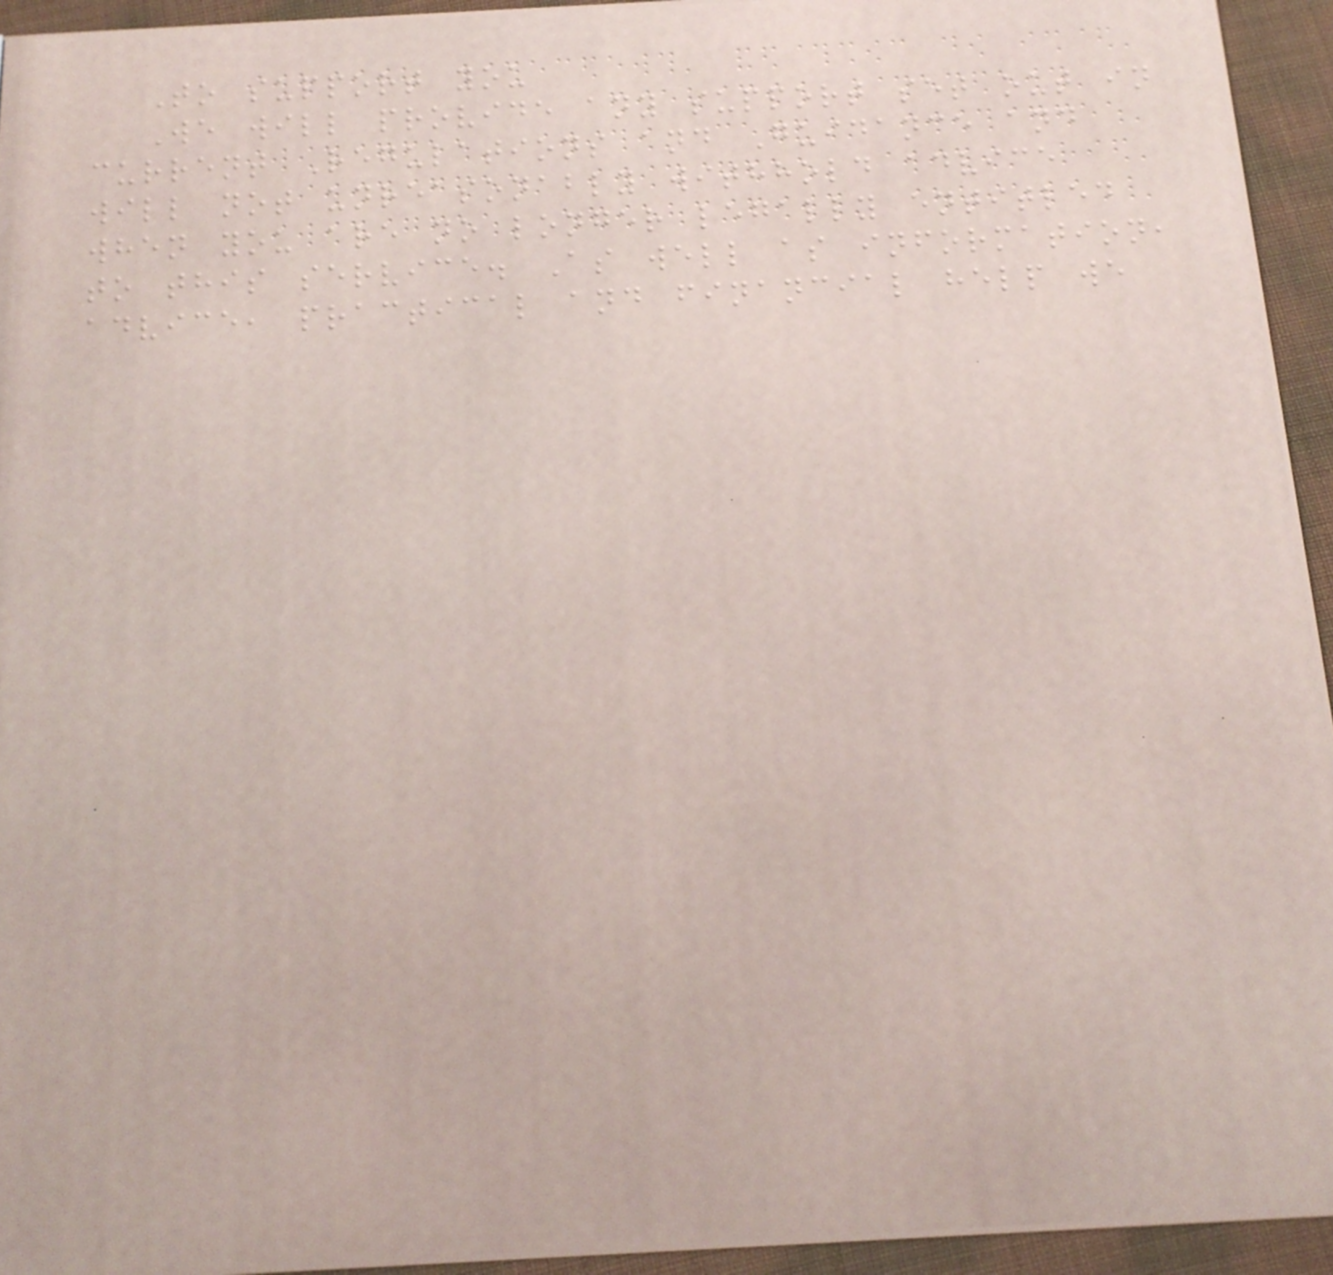To support you
We will provide any support set out in
current Regulations and Guidance and
will not unreasonably withhold advice
when you are no longer legally entitled
to this service. As well as information,
advice, practical and financial help we
